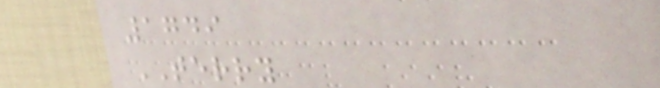1749
TERRY
